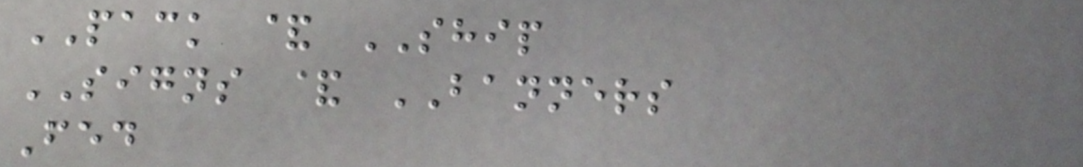PACK & SHIP
SIGNS & BANNERS
Fed
